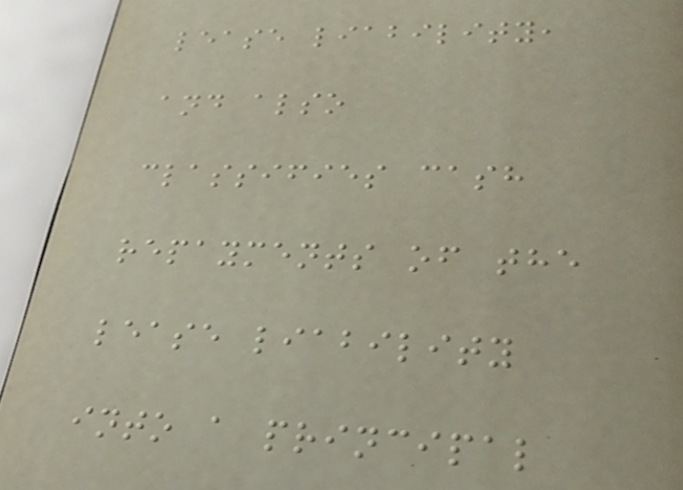lease liability,
and also
classifies cash
repayments of the
lease liability
into a principal
